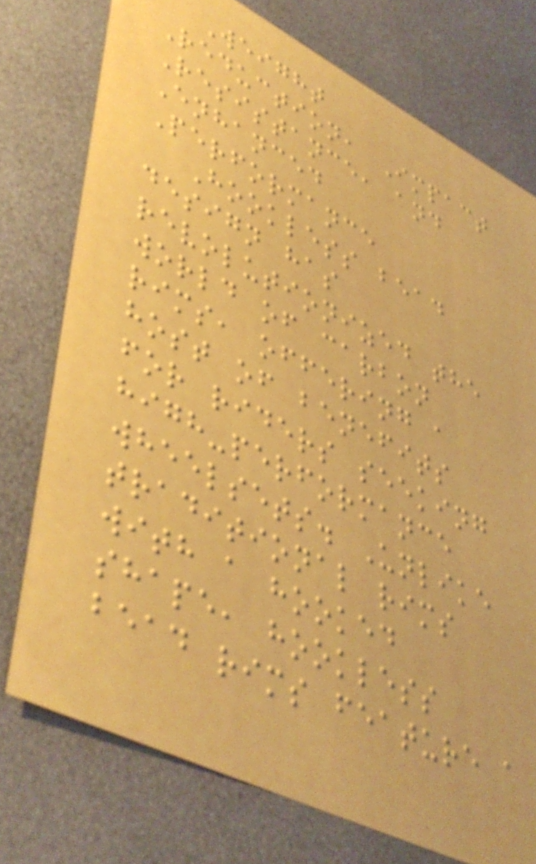Weight
Reduction, Impact
Resistance, and
Enhanced
Performance
Hookless bead
design has
revolutionized the
world of carbon
rims, offering a
host of benefits
for riders seeking
high-performance
wheelsets. Unlike
traditional rims
with a hooked
shape, hookless
bead rims feature a
